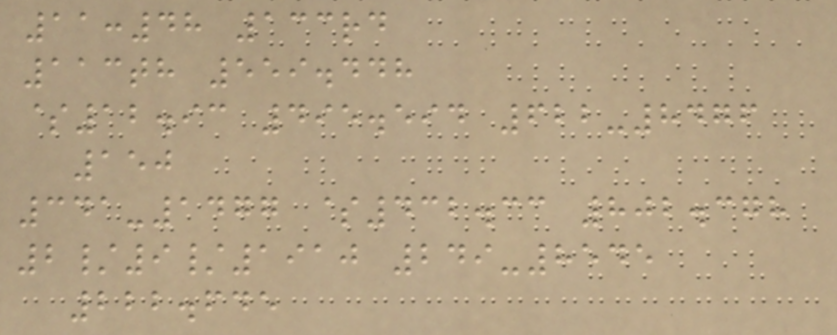11:48 133rd
113th 559.448
$12.93 495.594 622-8476
150
341-1477 $432.33 802.378
2/9/1910 249-8545
222.645
